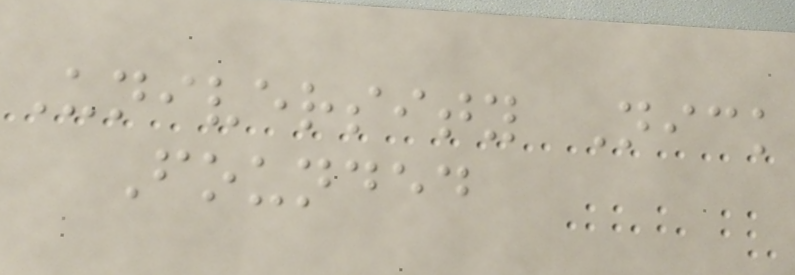University Nick
Founded
